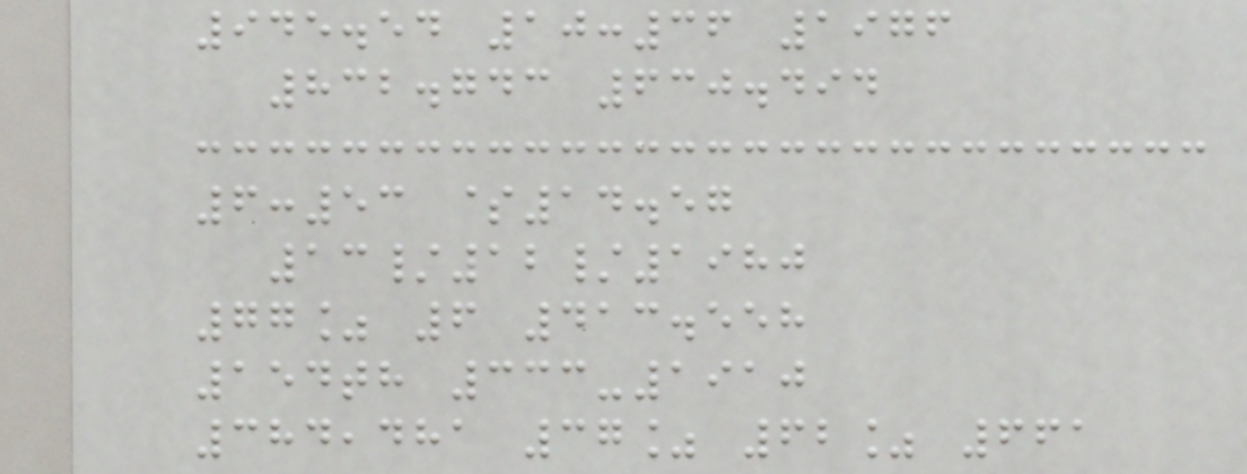945.54 10:36 1976
832.743 630.494
6:53 $14.57
13/12/1980
77% 6 413.558
154th 333-1910
384,481 37% 62% 661
